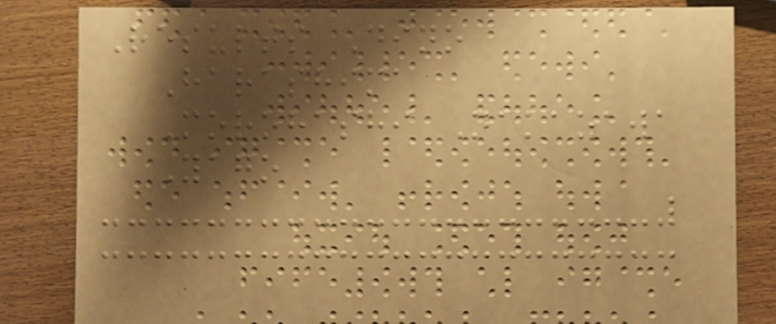Results Dino
Harashima
Morohashi Nakazawa
Yago
